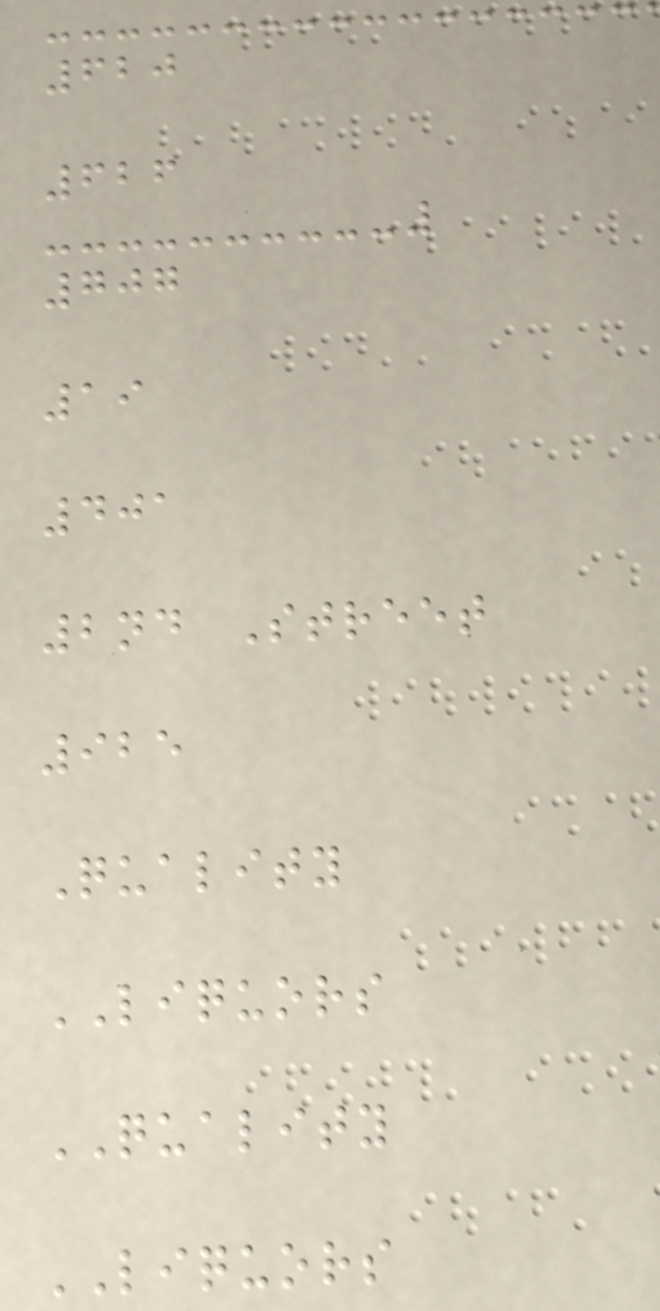620
626
707
19
401
2nd Street
925
Quality
LIQUORS
QUALITY
LIQUORS
